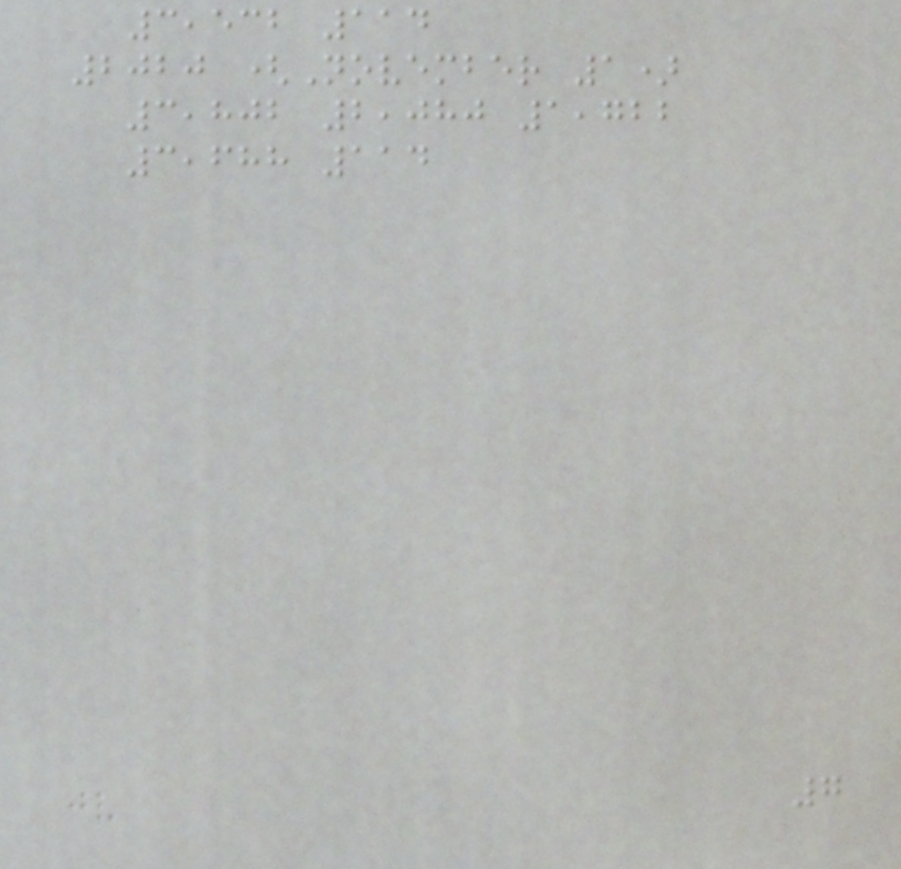3,532 114
2020 (November 1)
3,802 2,080 1,722
3,688 114
7
